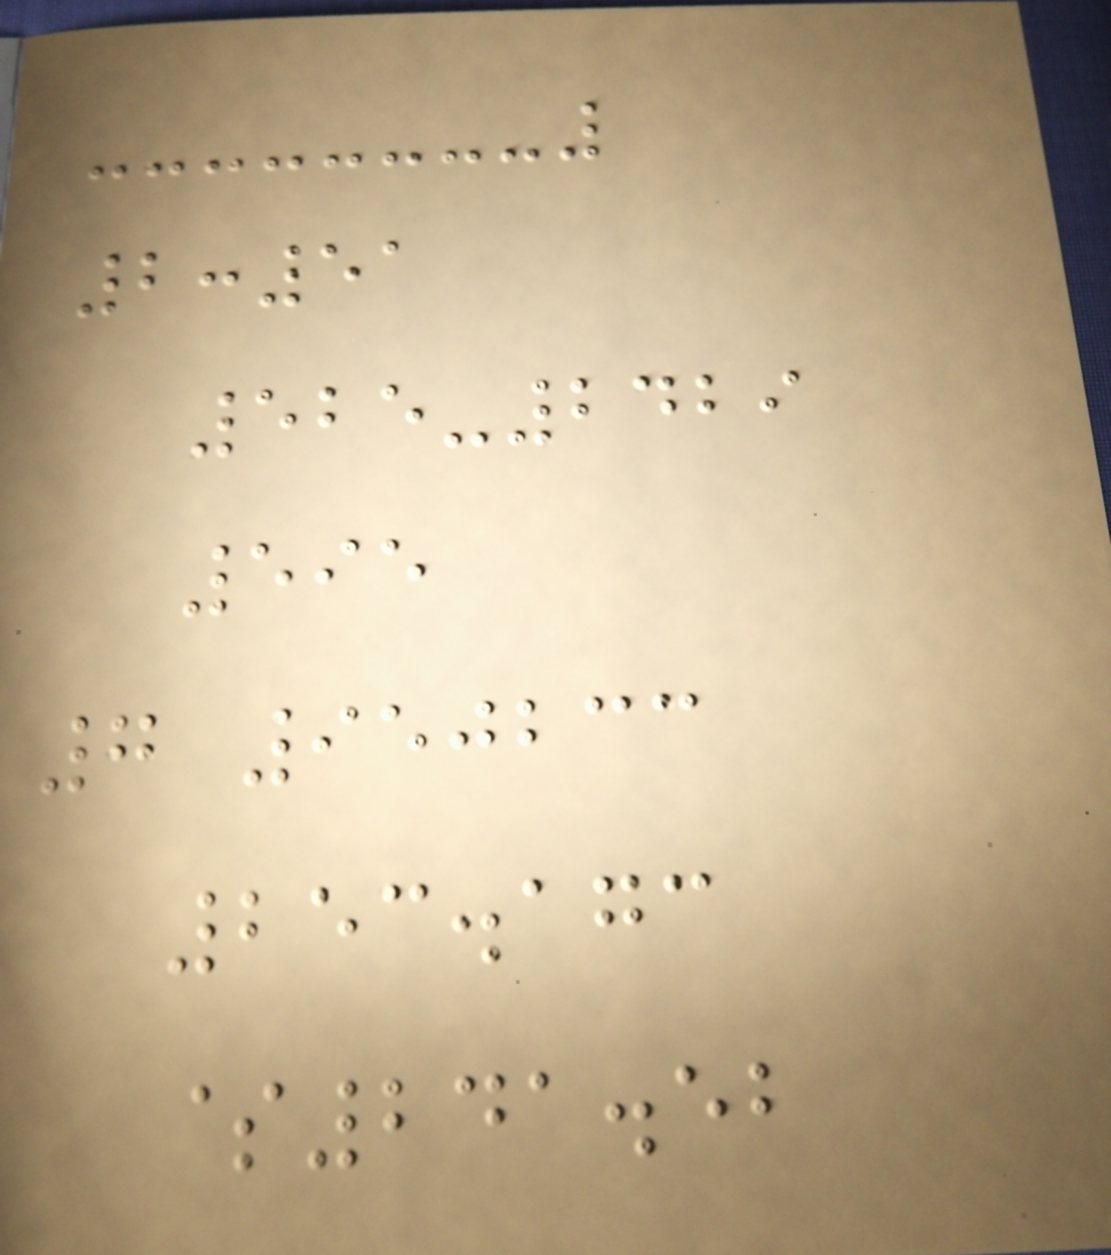2:51
525-2429
595
7 950233
253.173
$241.52
